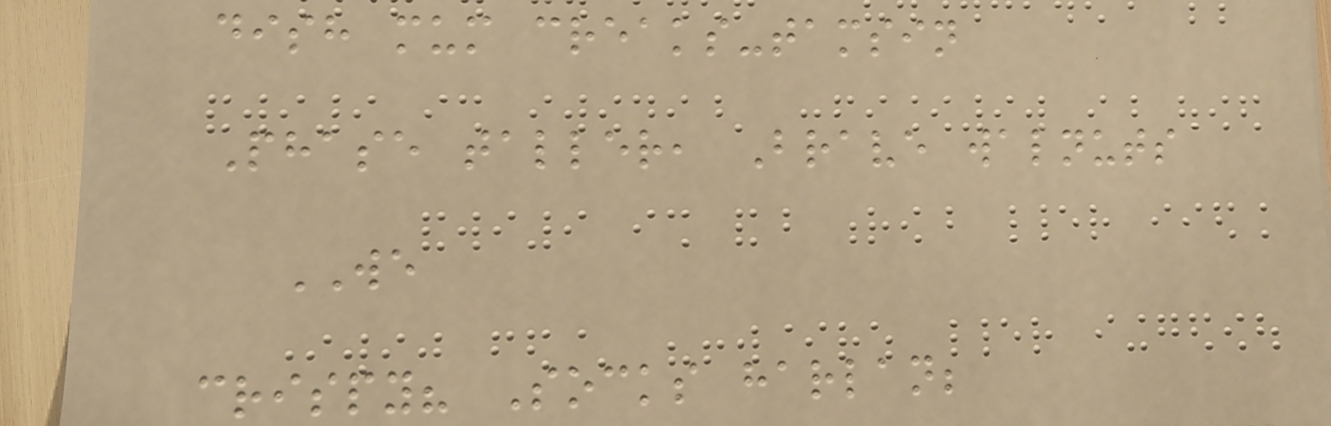dish mum creaks-tamsin
Phase taller, Brave walnuts
WE
crispy? Socks harlan;
